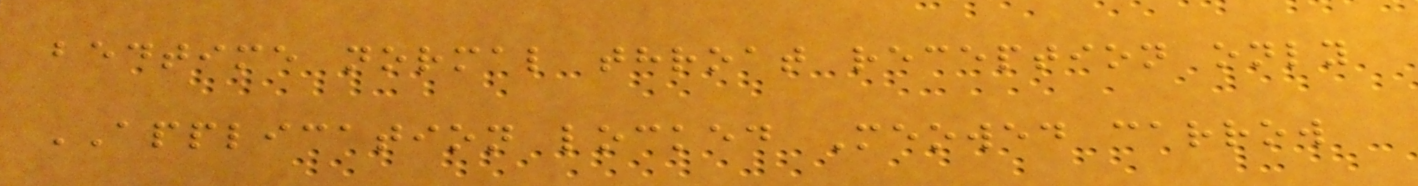bedtime normal throat reception only
APPLICATION locked Meowed carrow
